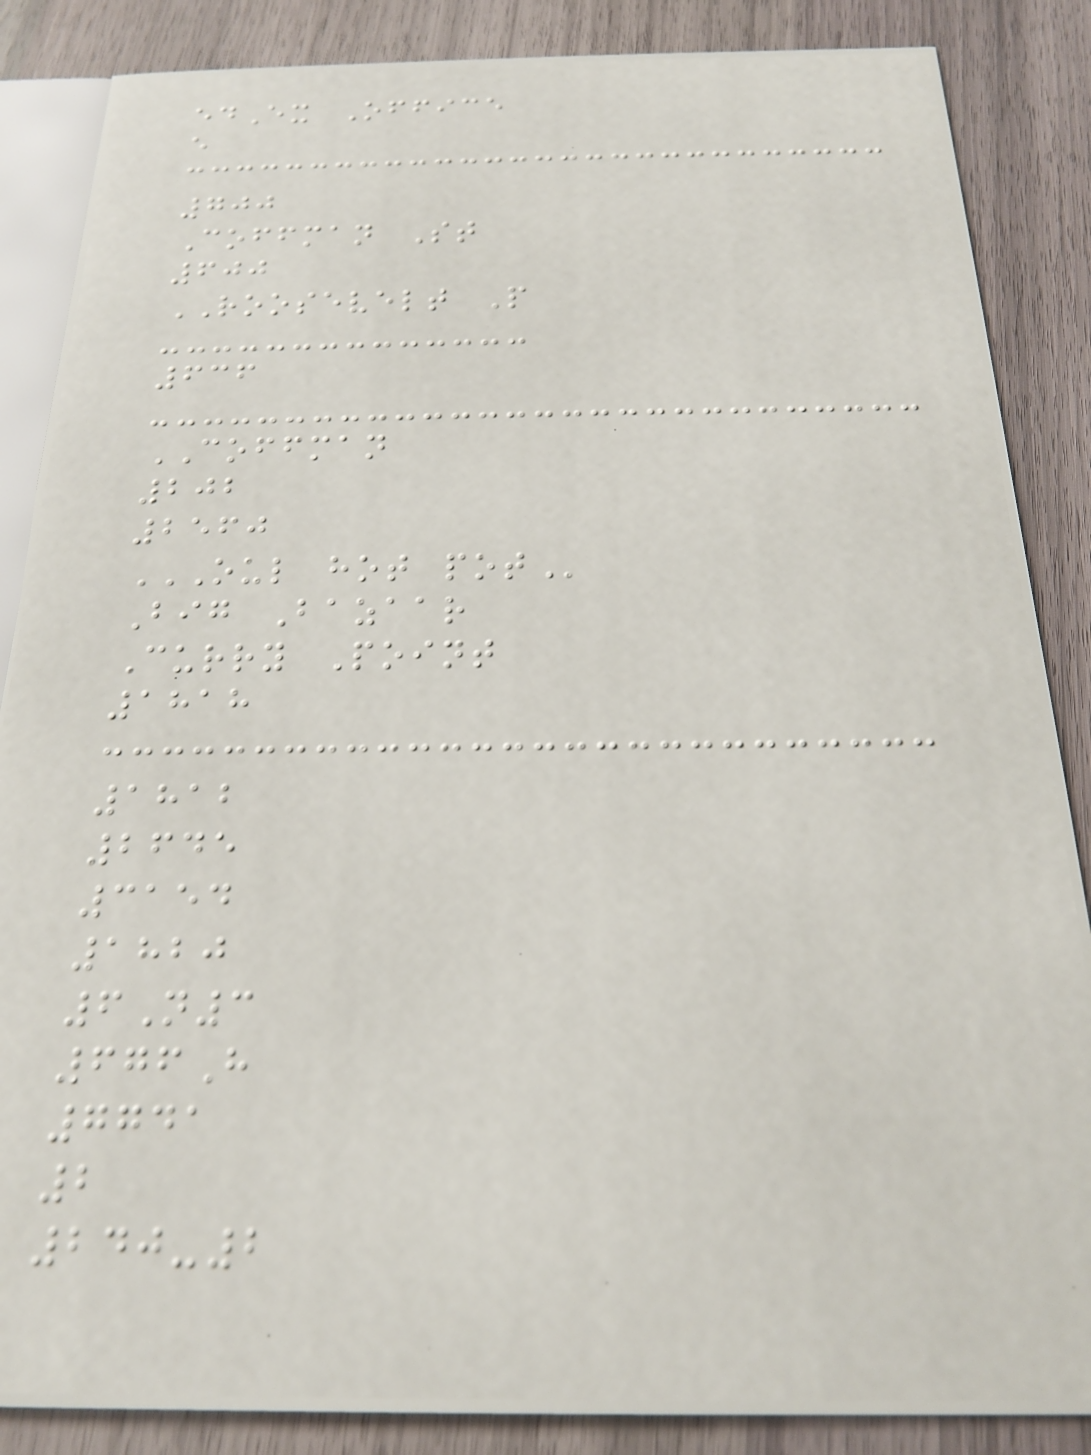edEx Office
e
700
Coffman St
600
ROOSEVELT P
636
COFFMAN
202
2560
OUL HOT POT
Big Bazaar
Curry Point
1818
1812
2645
3154
1820
6N3
676H
7741
2
240-2
